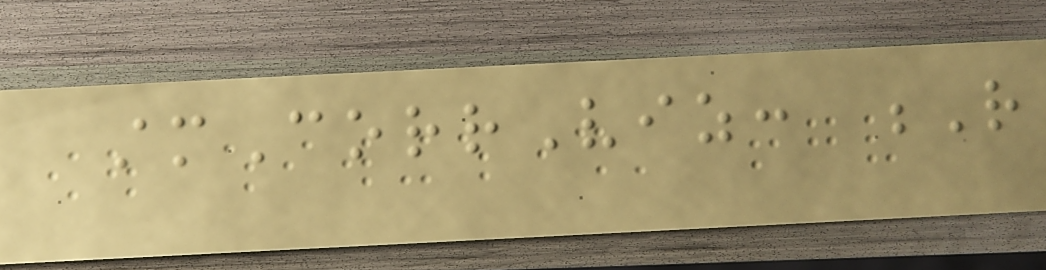stmCorrViz: R
